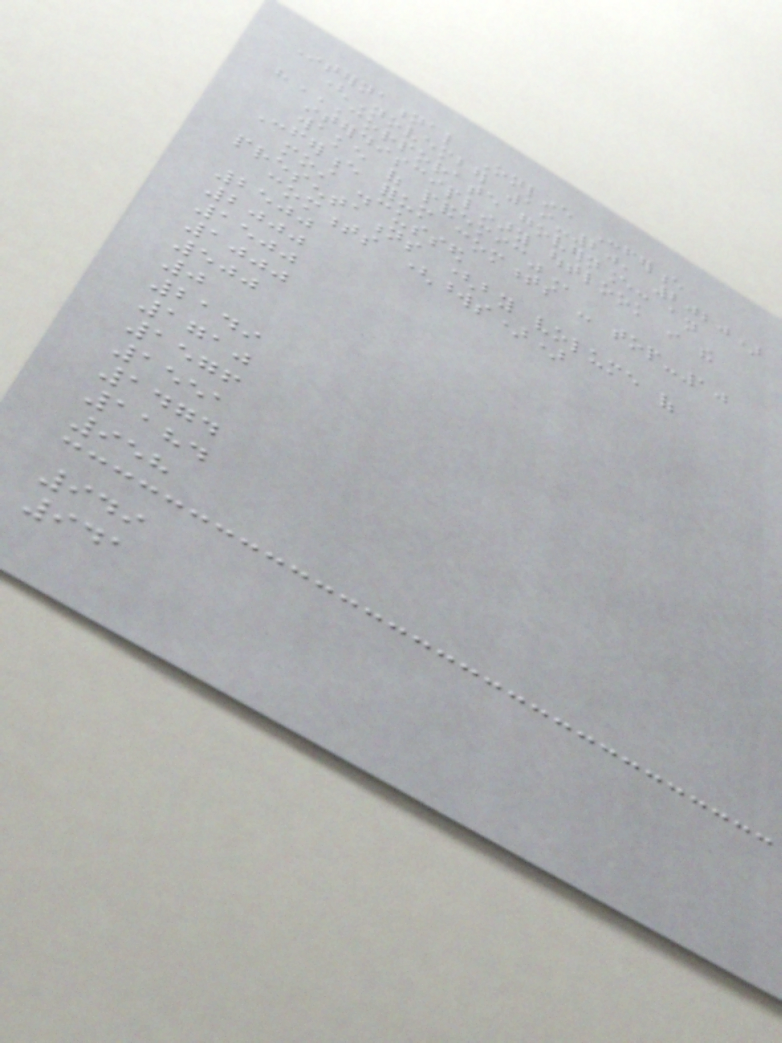International Online Conference
(November 19-20, 2020)
"CORPORATE GOVERNANCE: AN
INTERDISCIPLINARY OUTLOOK IN THE
WAKE OF PANDEMIC"
Conference forum comments - top-10
most discussed
presentations (by volume of
comments (words))
2500
2000
1500
1000
500
0
2149
1710
1576
1551
1474
1184
958
949
941
